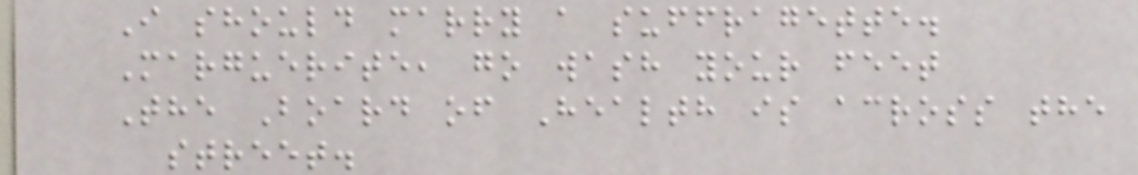I should marry a suffragette.
Marguerite, go wash your feet
The Board of Health is across the
street.
